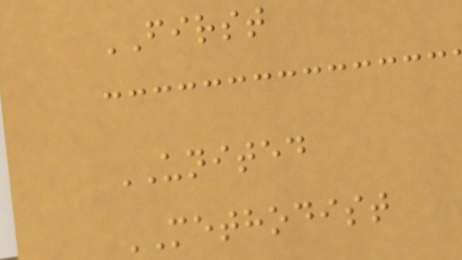FIRST
UNITED
METHODIST
